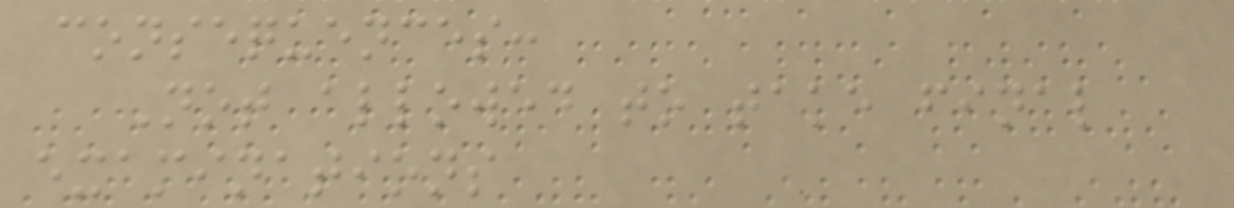consequences:
Not allowed to take final
examinations
